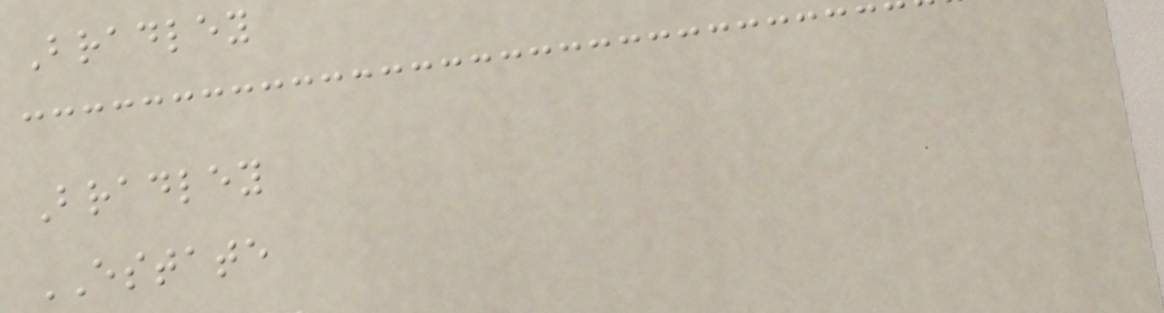Bradley
Bradley
ESTATE
